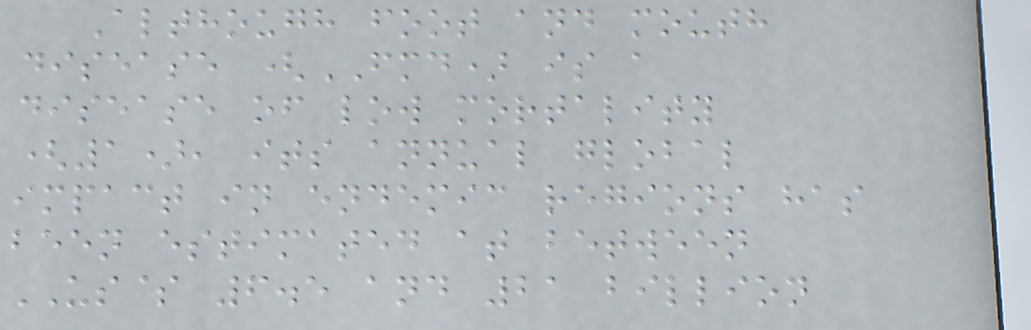Although foot and mouth
disease (FMD) is a
disease of low mortality
(1), its annual global
impact in endemic regions has
been estimated at between
US$ 6.5 and 21 billion
